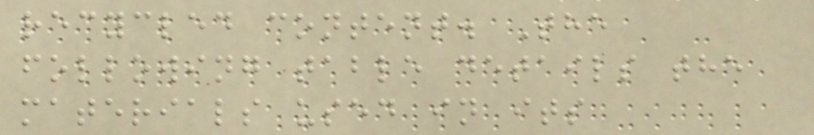recycled content. The
following table details the
materials used in its
